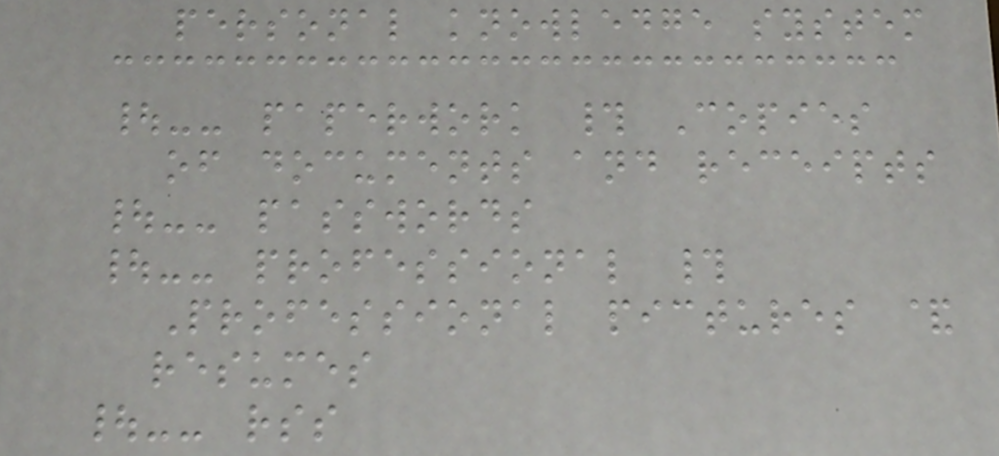personal knowledge system
|-- paperwork # Copies
of documents and receipts
|-- passwords
|-- professional #
Professional pictures &
resumes
|-- rss
